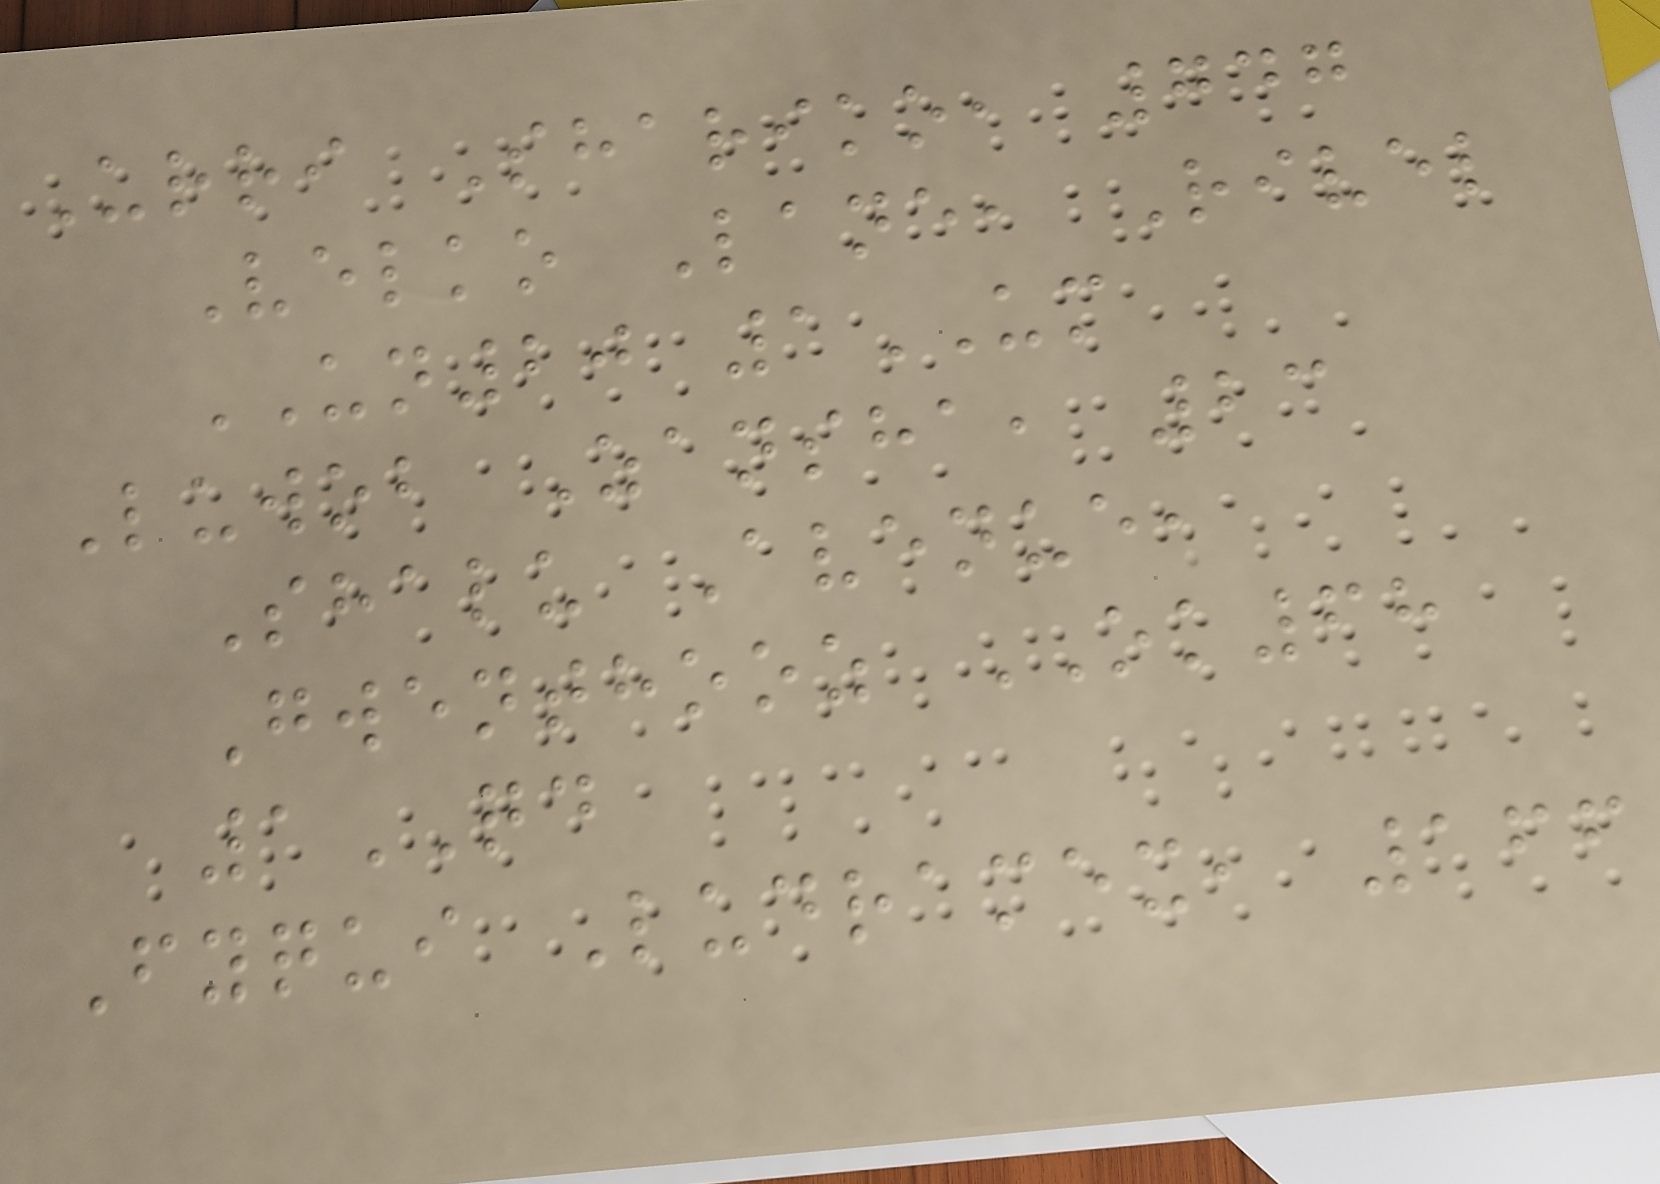Urri Shariko, 747
Velko Lane, Rivel
UN20 1UM
Luwob Zansha, 23
Shalu Avenue,
Gwenthooz OK68
1QD
Fyqui Ludramex, 166
